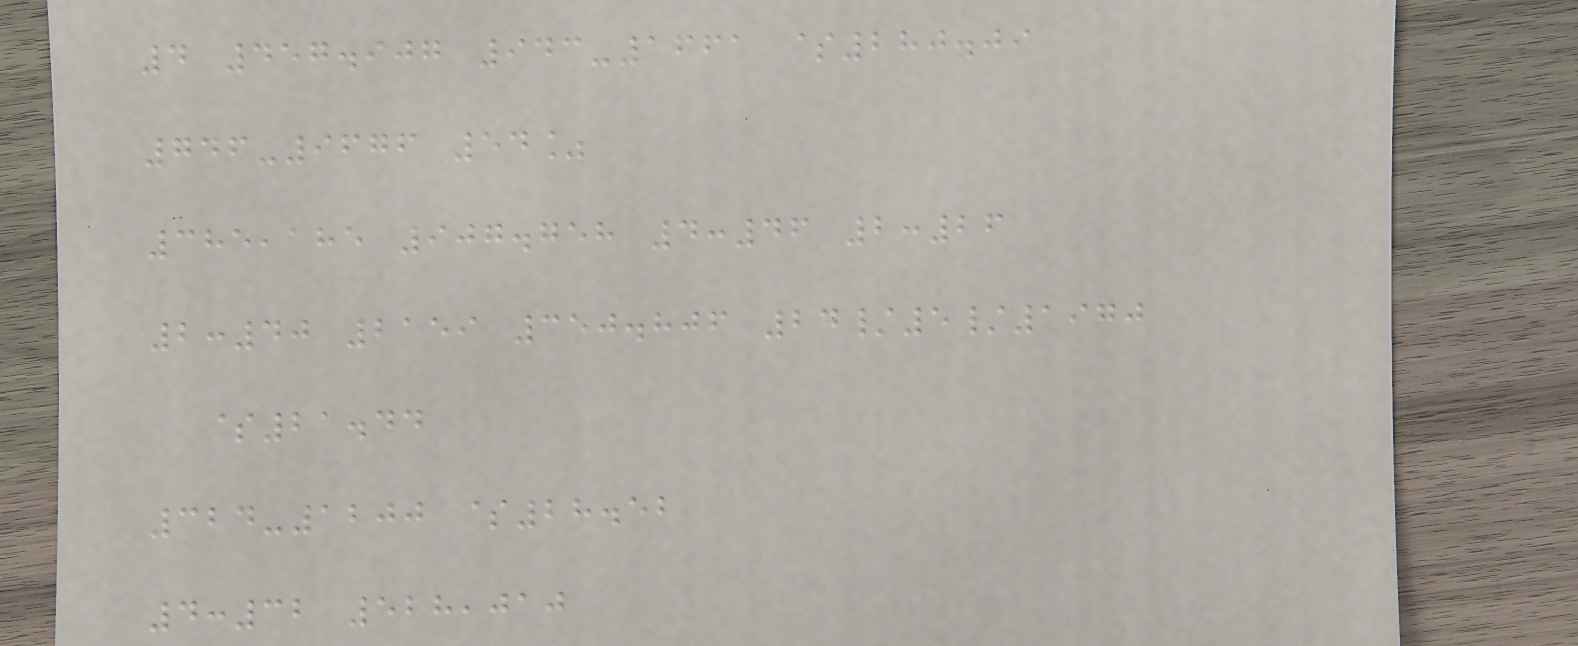4 457.907 943-1661 $280.09
746-9676 54%
385,185 907.758 4:46 2:26
2:40 2159 350.806 24/5/1970
$21.44
324-1200 $28.52
4:32 528,010
